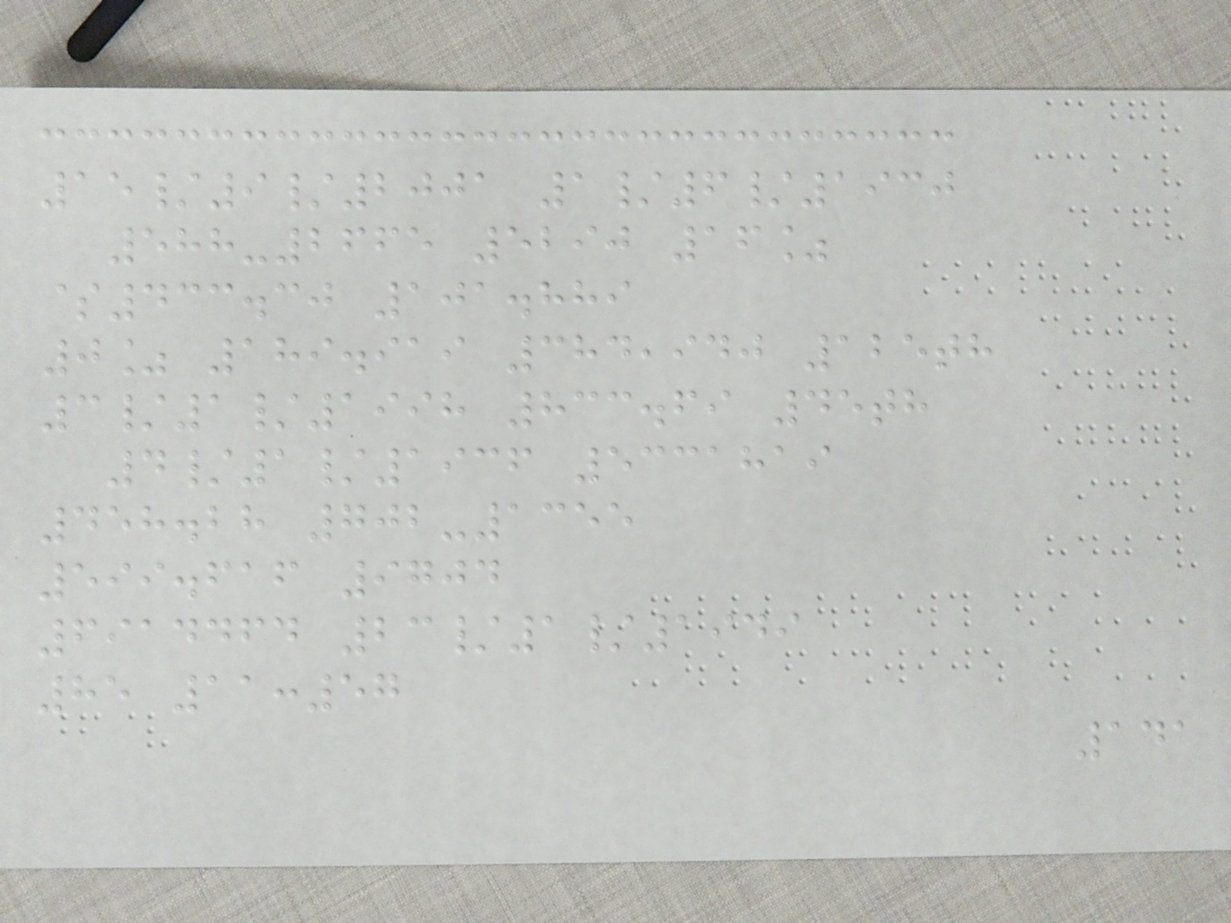15/9/2001 1/6/1930
588-2665 5290 16%
$433.30 101.889
0% 189.919 384,940 125th
3/1/1998 833.69 45th
4/1/1936 5331819
458.28 702-1355
599.616 9704
6914464 23/1/1949
85 11:57
141
